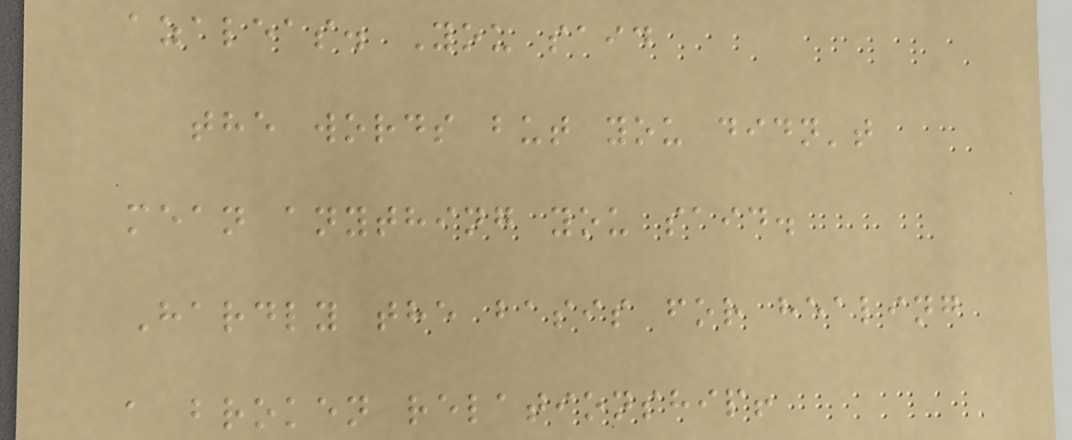azaleas. You said
the words but you didn't
mean anything you said.
Hardly the basis for healing
a broken relationship!
